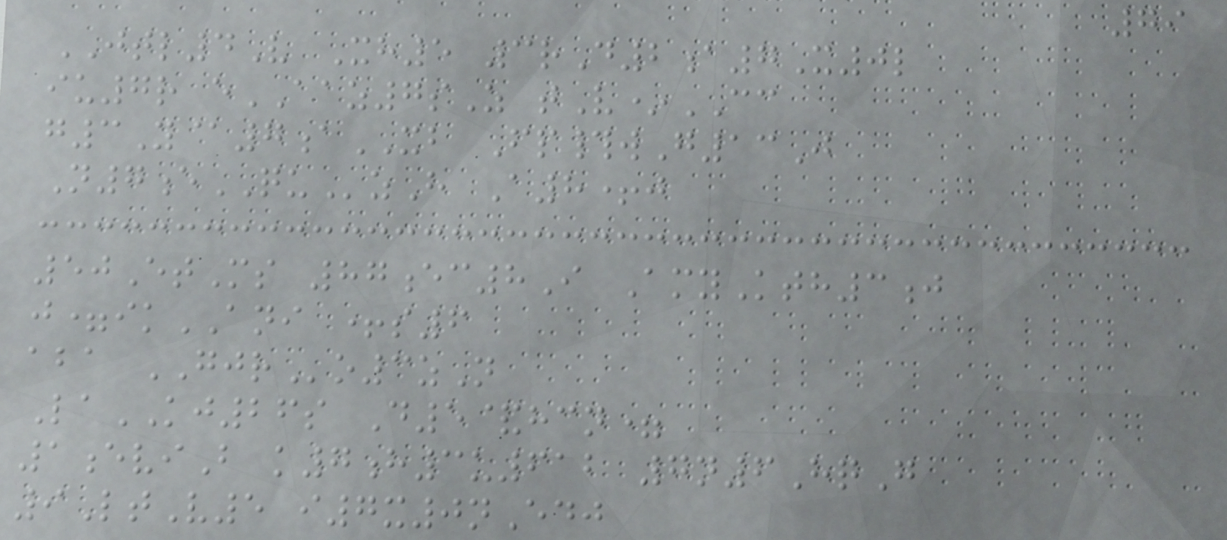79
JTL4V Xh5 3rD2a7X0l
iu7r eAAZ7sZ tV*CC
g3Y@7aXB Fp#wG13J
N7eQUzH A8+j
50EtMs 87ec8I AmyKth3j
j=ikANI +s6
aba GJRo3zN
LaKJ26s D5&hcn=
1eviB k7h3u612 7n6HqG
9LtV5 i7x0nEdj
